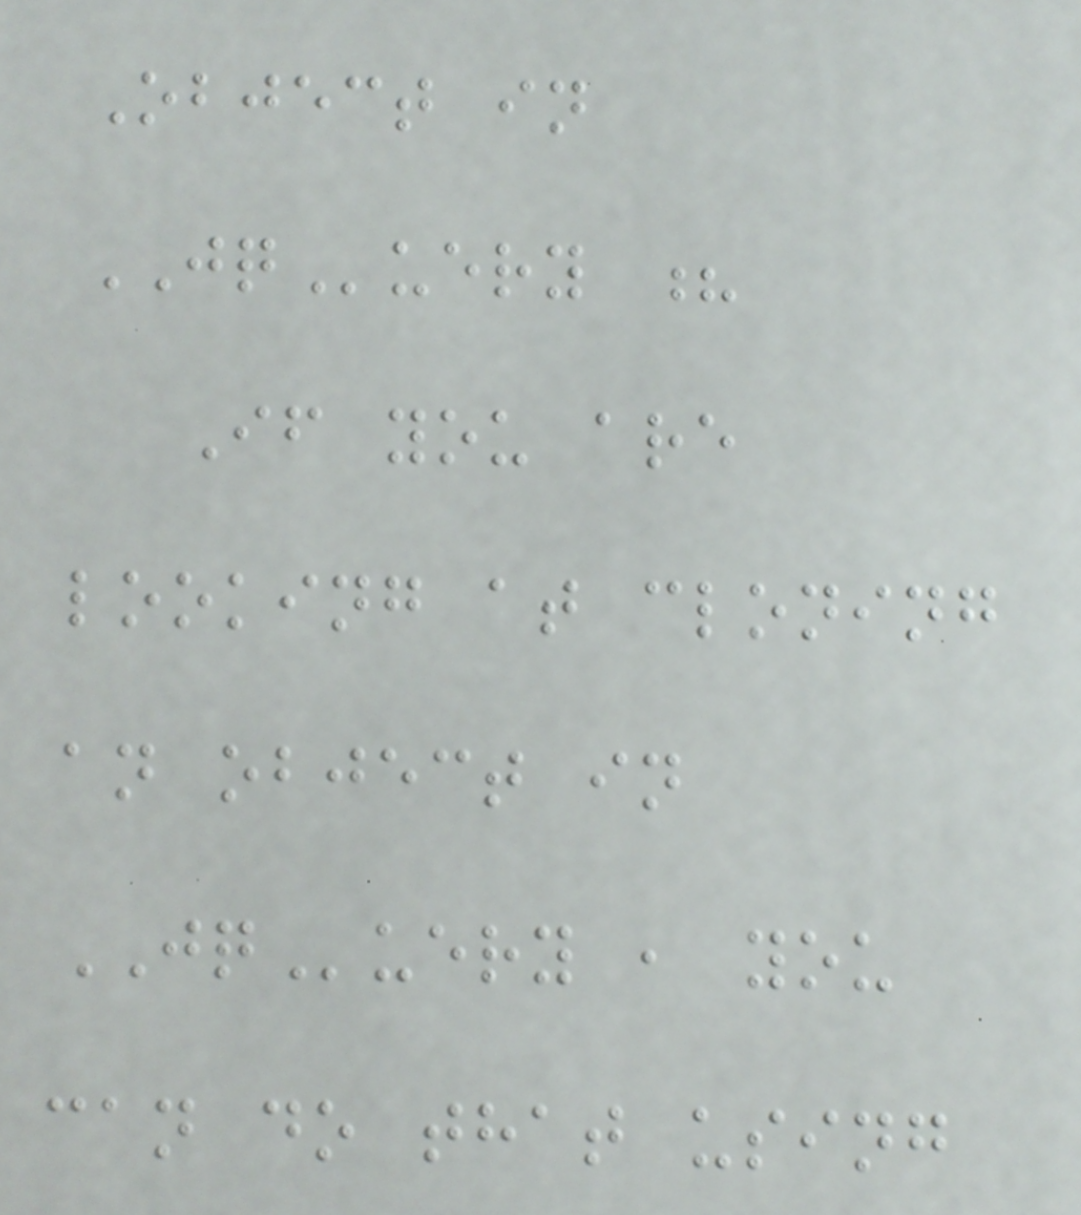Object in
JQuery ?
If you are
looking at cloning
an object in
JQuery , you
can do that using
